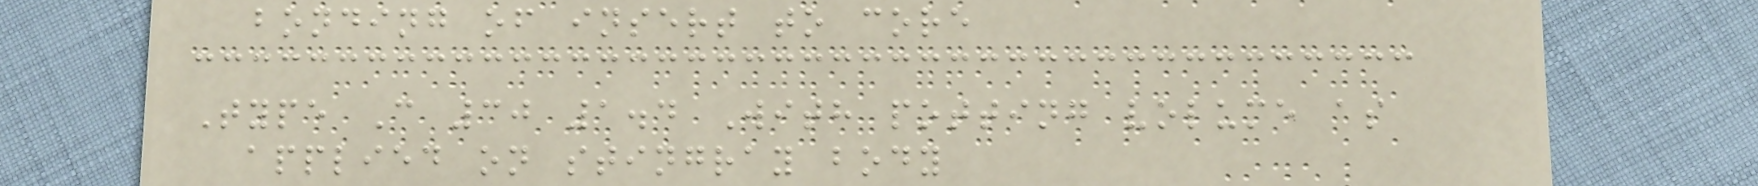bonding of insert to core
Type C 30 1.4 With potting volume as
applied on stingray body
